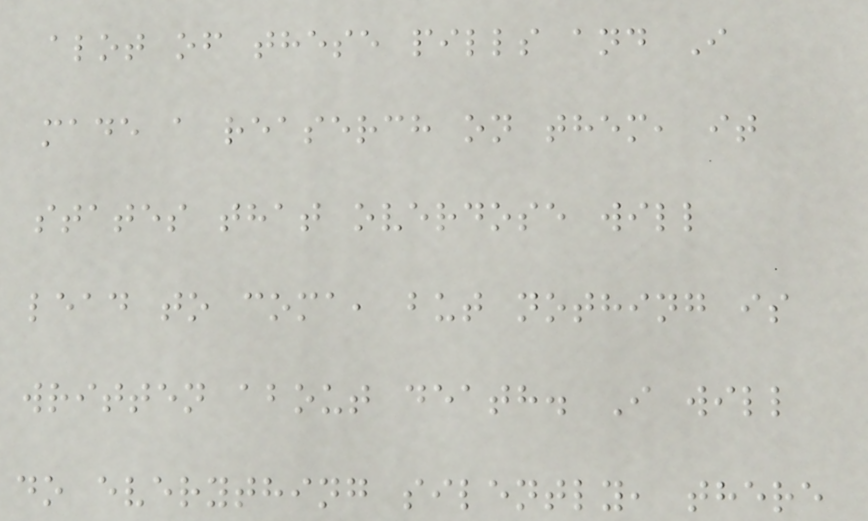alot of these pills and I
made a reaserch on them, it
states that overdose will
lead to coma, but nothing is
written about death. I will
do everything silently, there
